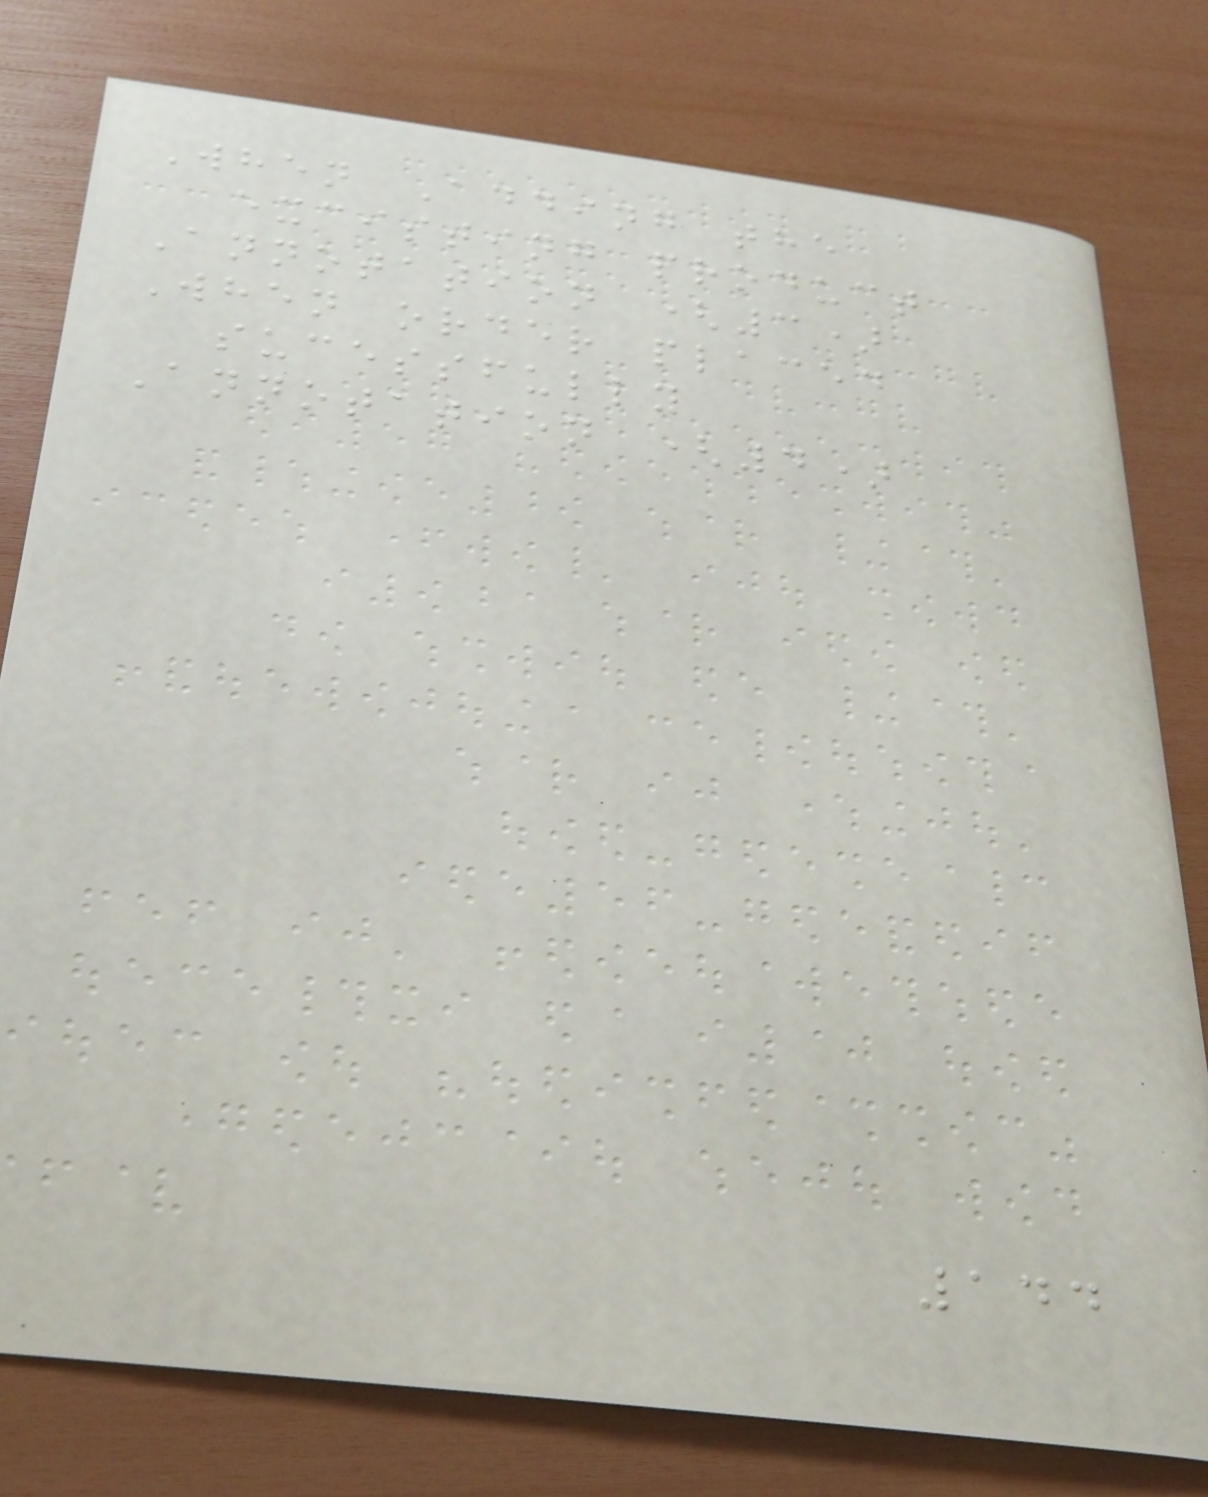When Adding the
excisting product
Annotation (3)
When order placed
sucessfully
Annotation (4)
144
